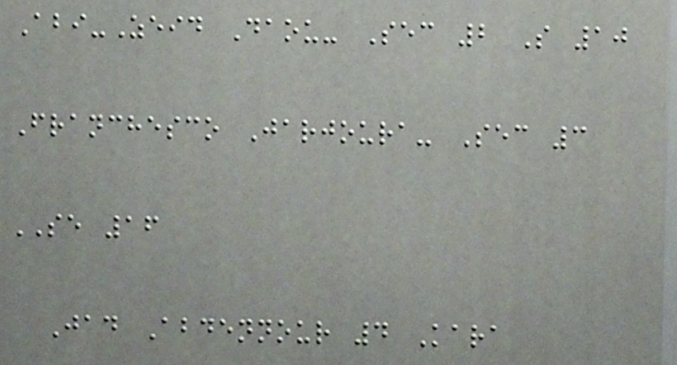Abi-Zeid Daou- Sec 2 S 10
Franchesco Jarjoura- Sec 3
SE 16
Jad Abdennour 4 Kara
